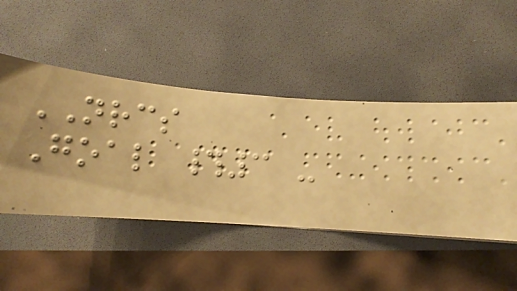NRCS
Goal #3 -
